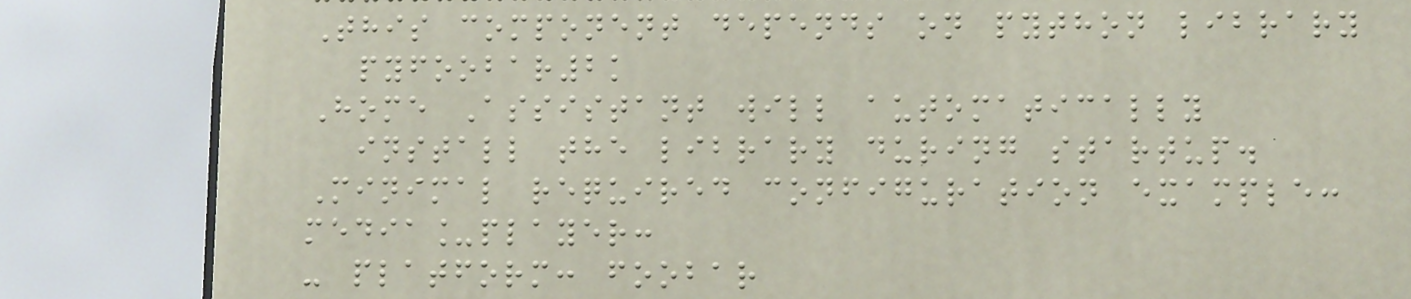This component depends on python library
pyfoobar2k
Home Assistant will automatically
install the library during startup.
Minimal required configuration example:
media_player:
- platform: foobar
